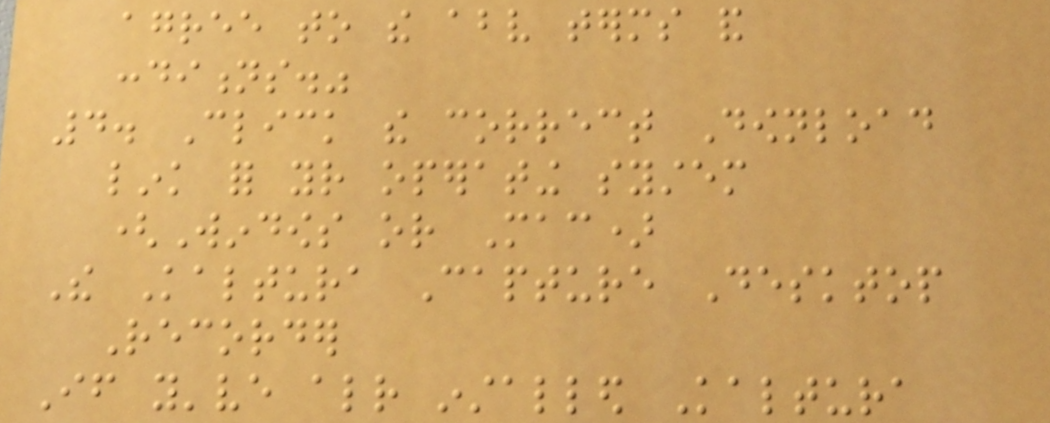agree to the above terms and
conditions."
4. Click the correct Download
link for your operating system
(Windows or Mac)
The Kaltura Capture Desktop
Recorder
If you've already installed Kaltura
